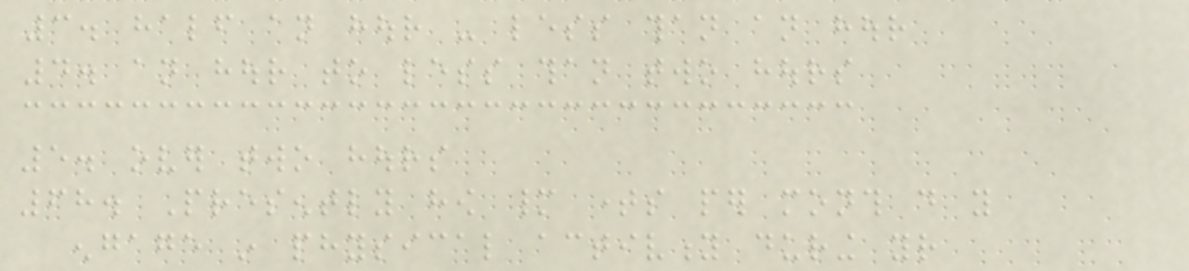3. half an hour - less than an hour
4. an hour to less than two hours
5. over two hours
68. Presently how many times per month do you
engage in physical activity during your
